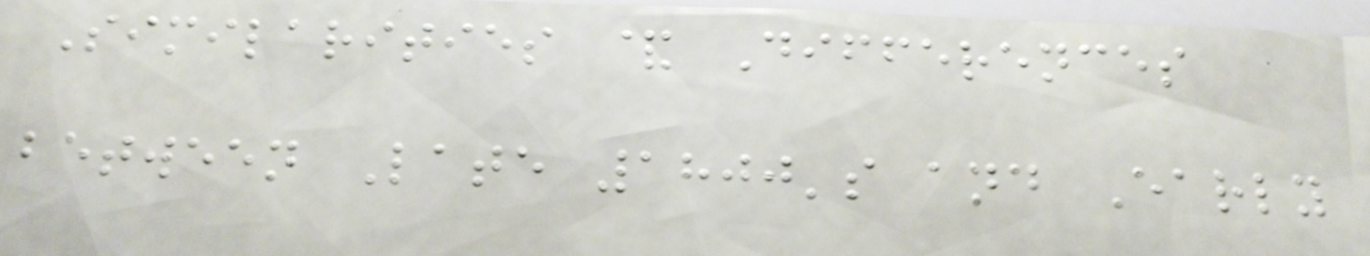Similarities & Differences
between Late 1800's and Early
